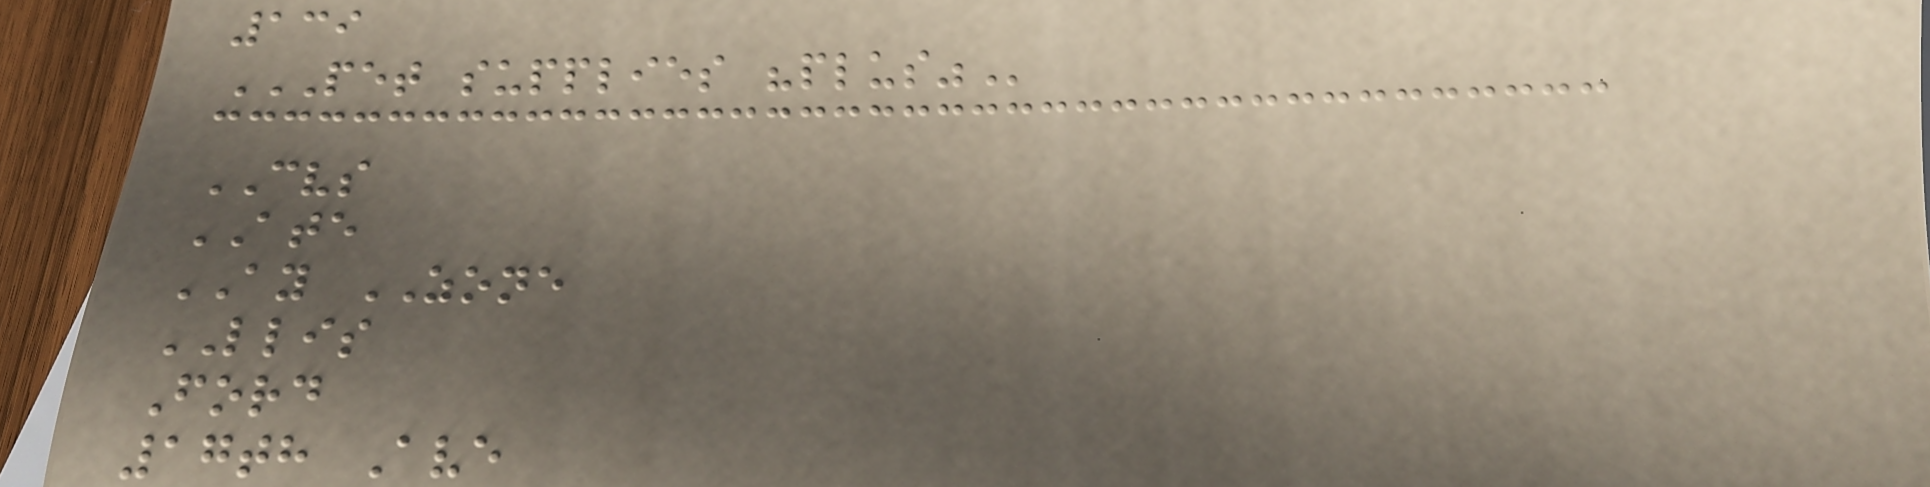139
PET SUPPLIES "PLUS"
CVS
ATE
AY ZONE
LLIS
Ford
17th Ave
